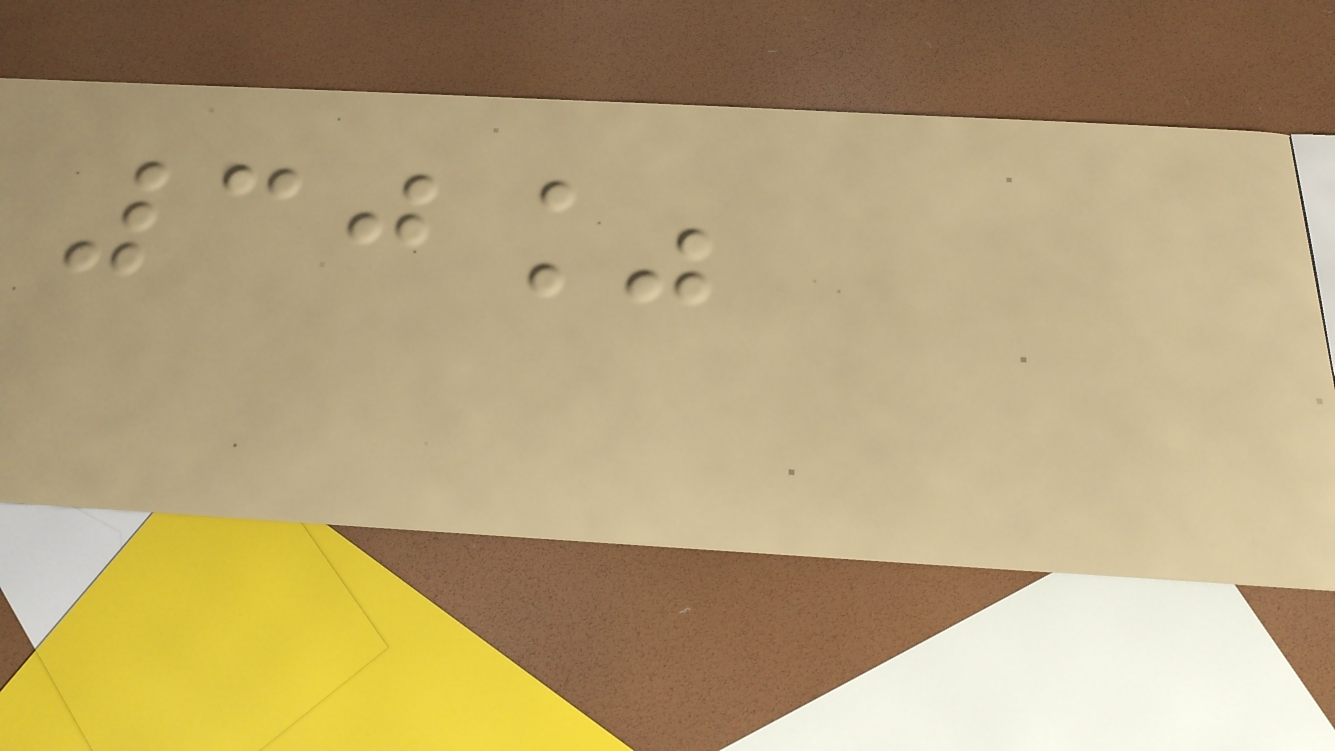30%
